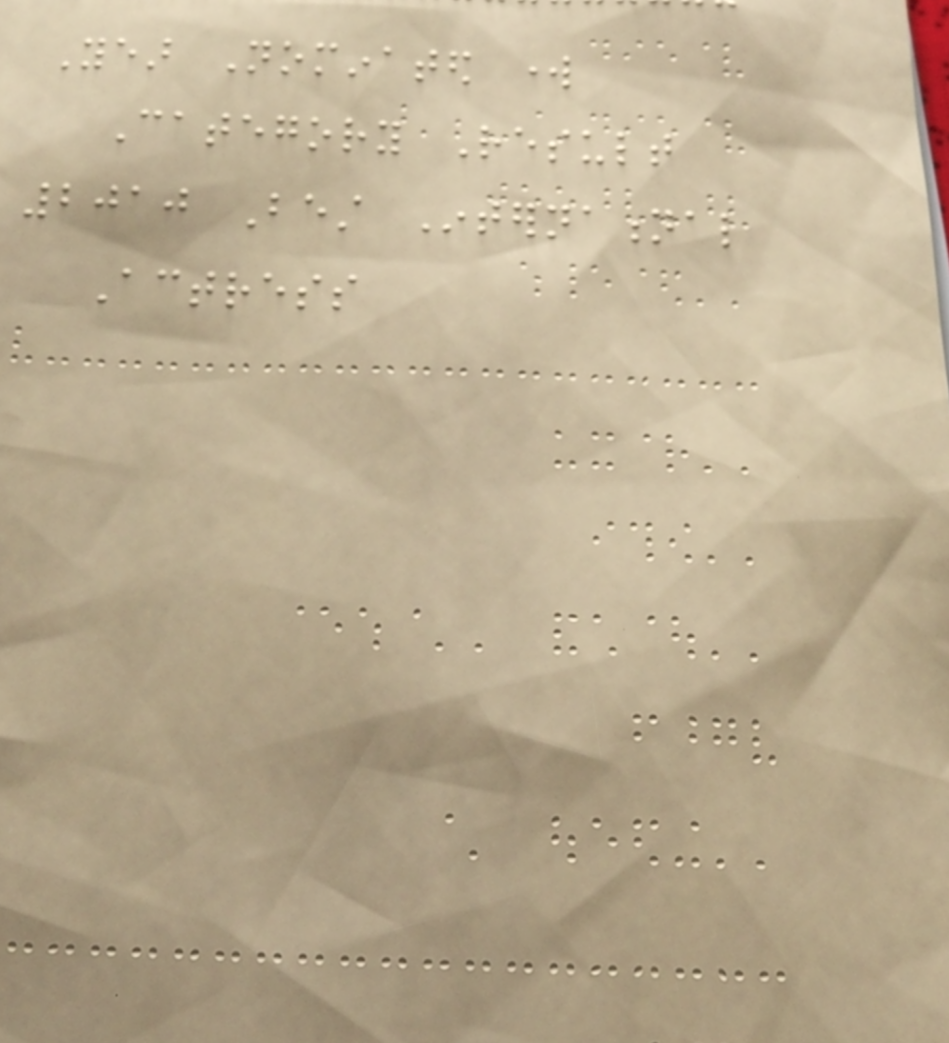Year Nominated work
Category Result
2010 Best International
Actress
